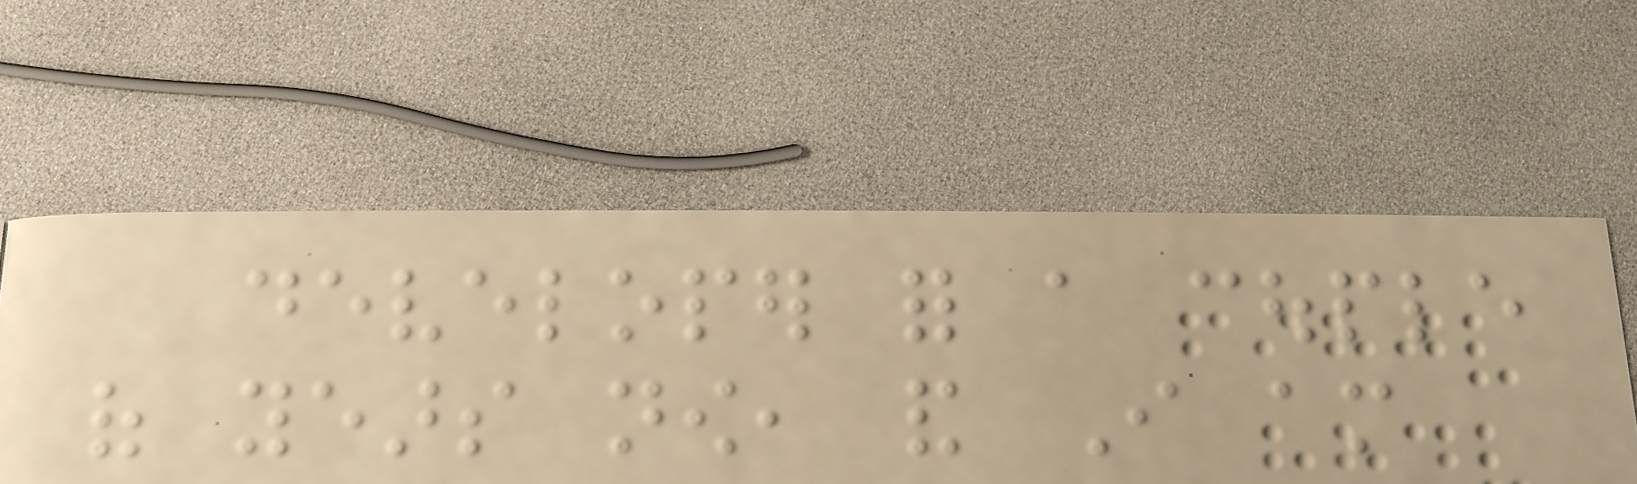developer for a couple
of years now, and I am
